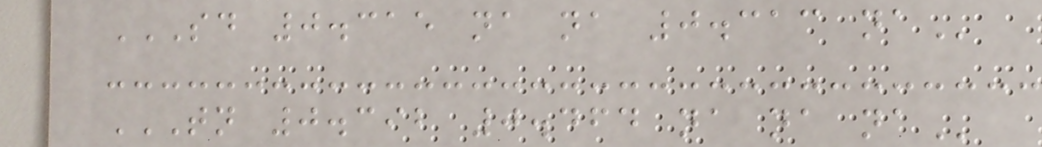SD 0.315 NA NA 0.313 NA
TN 0.392 0.464 NA NA NA
